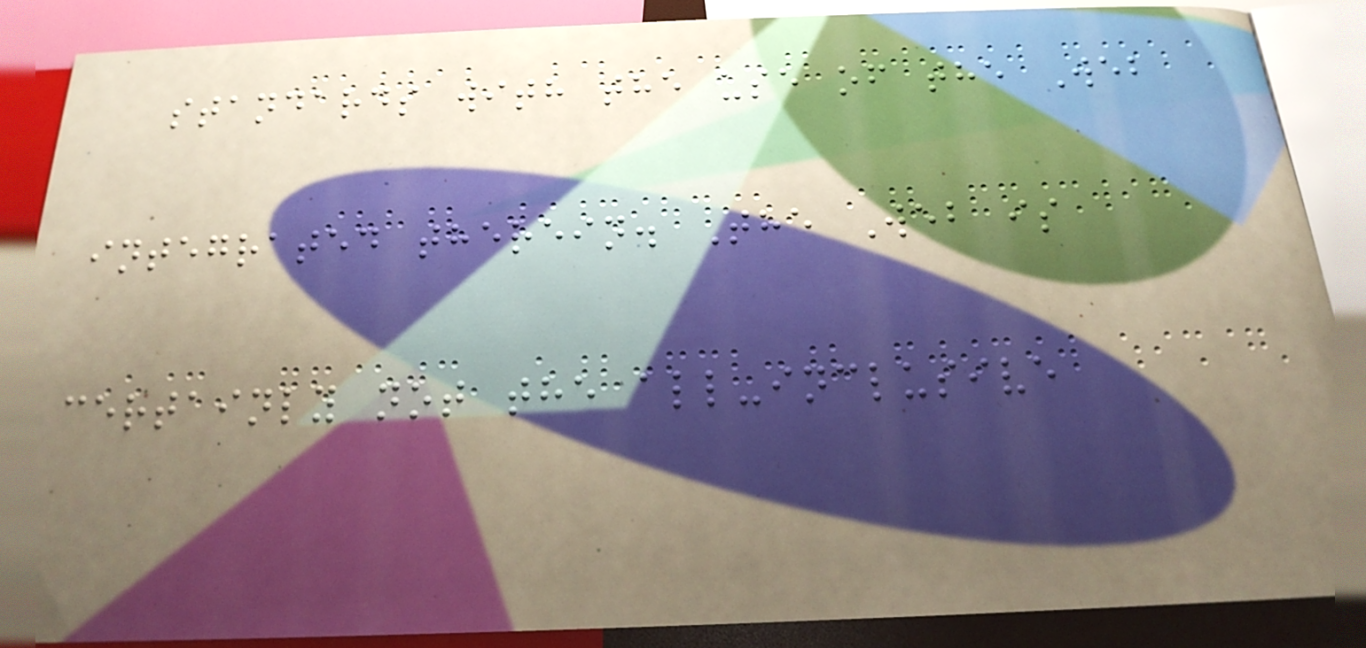standards with the use of the Web
integrated therein. The Web is
certainly not the all-inclusive
